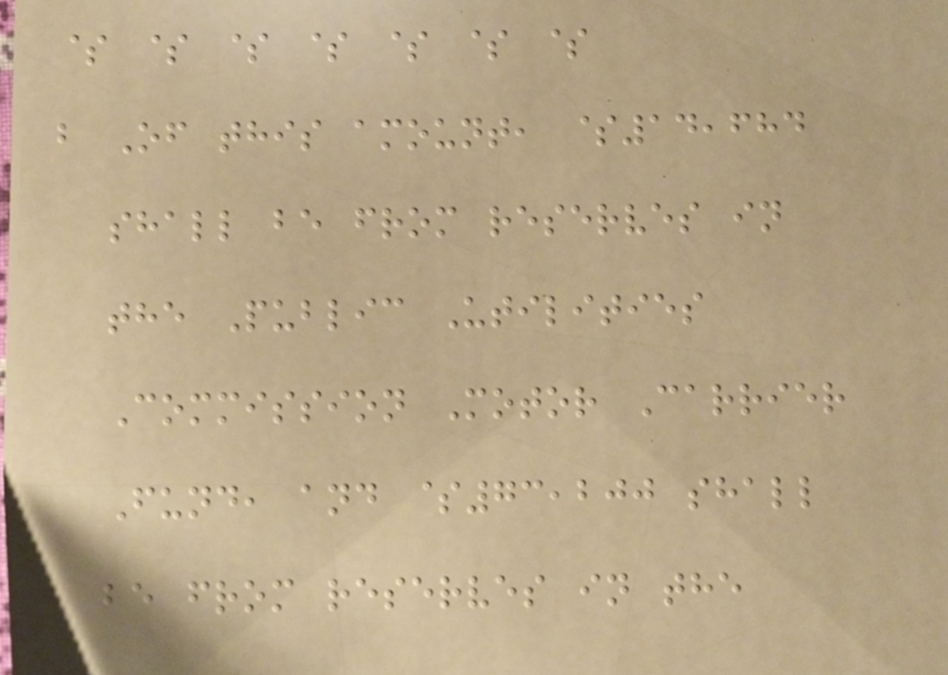$ $ $ $ $ $ $
b Of this amount, $14,684
shall be from reserves in
the Public Utilities
Commission Motor Carrier
Fund, and $73,200 shall
be from reserves in the
